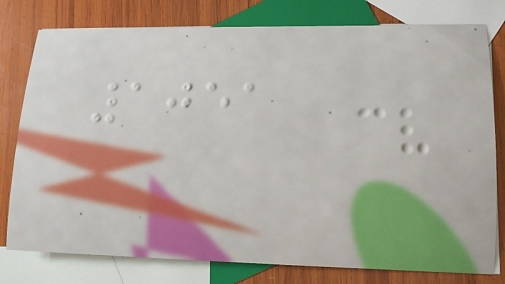1051
